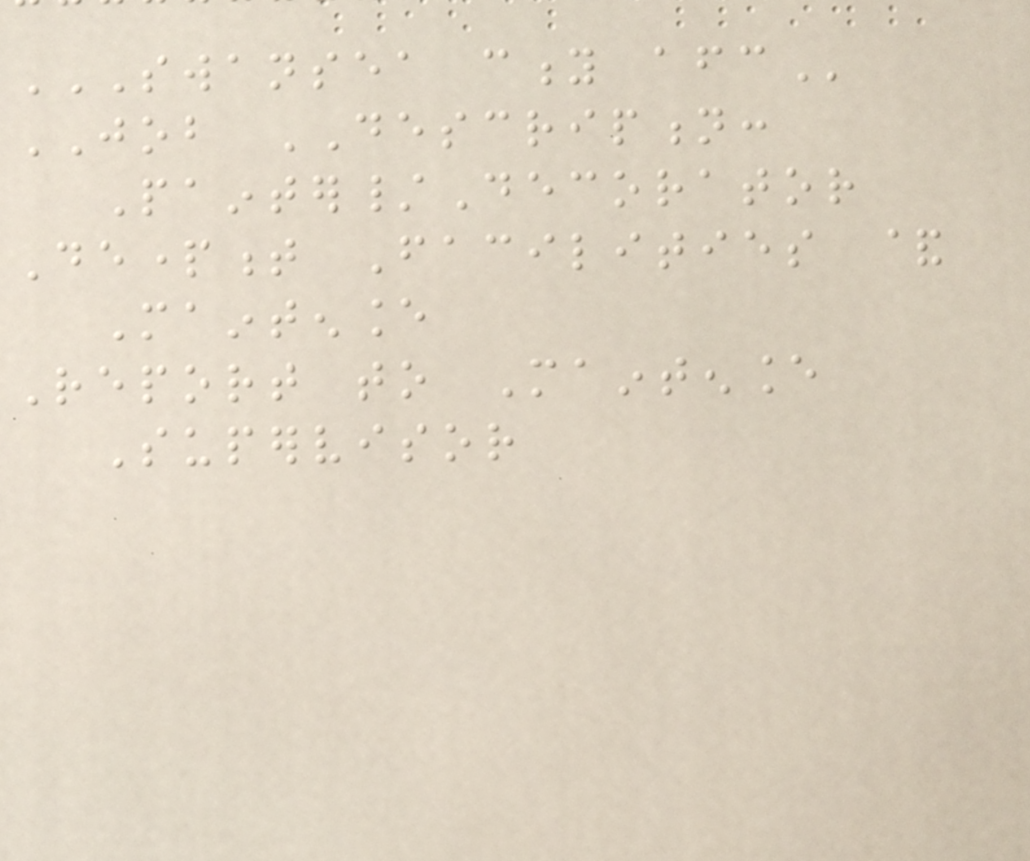SWANSEA CITY AFC
JOB DESCRIPTION:
Painter/Decorator
Department Facilities &
Maintenance
Report to Maintenance
Supervisor
